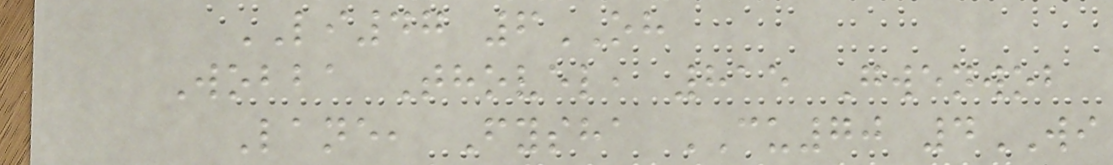LI47 6OH
Wobba Thovel, 815 Gwenwob
Lane, Fysha CU70 4WI
